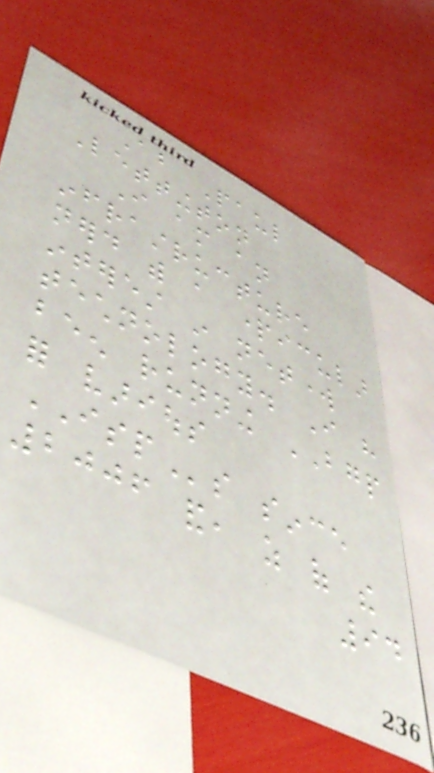About Paul
Lettington
I am an
infrastructure
nerd with a particular
interest in network
technology. I have
been running BGP
for various
ISPs since
2006 and, as of the
94
